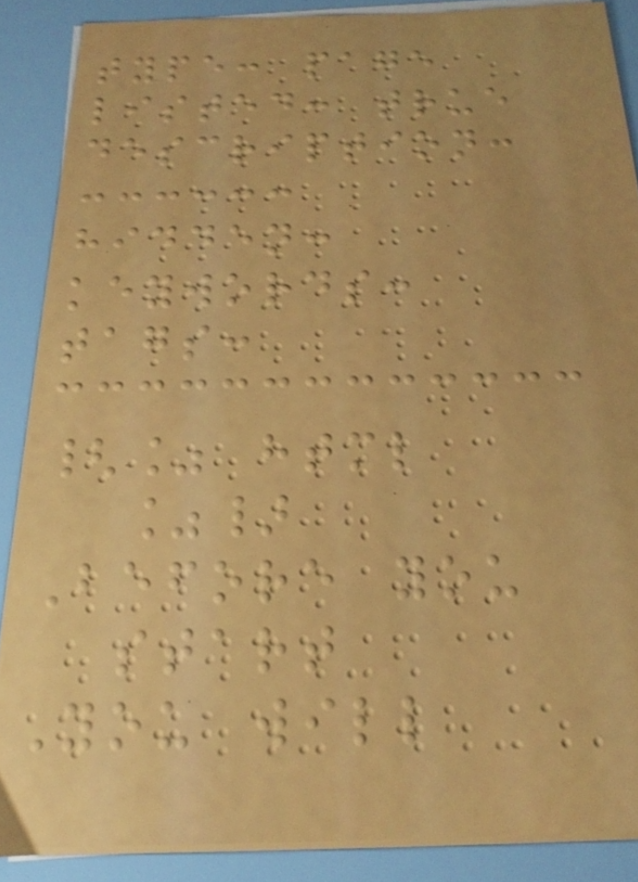type: page
listed: true
description:
hidden:
keywords:
tags:
{% html
%}
Before you
start
You will
